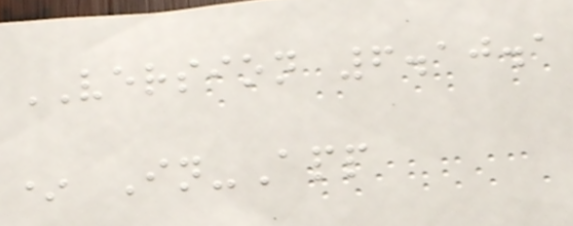VERSION 6.10.1
* In-App
